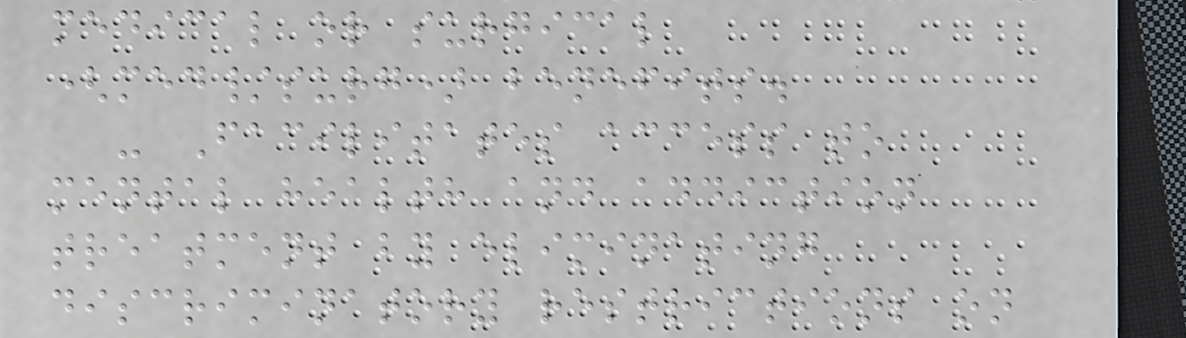medical or surgical
(med/surg) benefits.
- Facilitates access to
mental health and addiction
treatment by eliminating
discriminatory restrictions on
